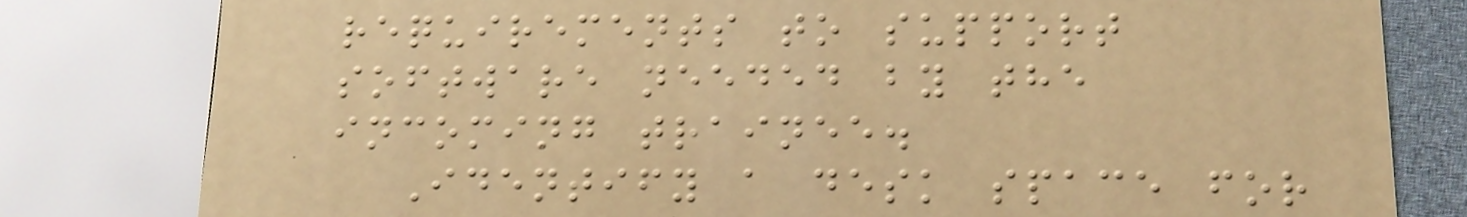requirements to support
software needed by the
incoming trainee.
Identify a desk space for
